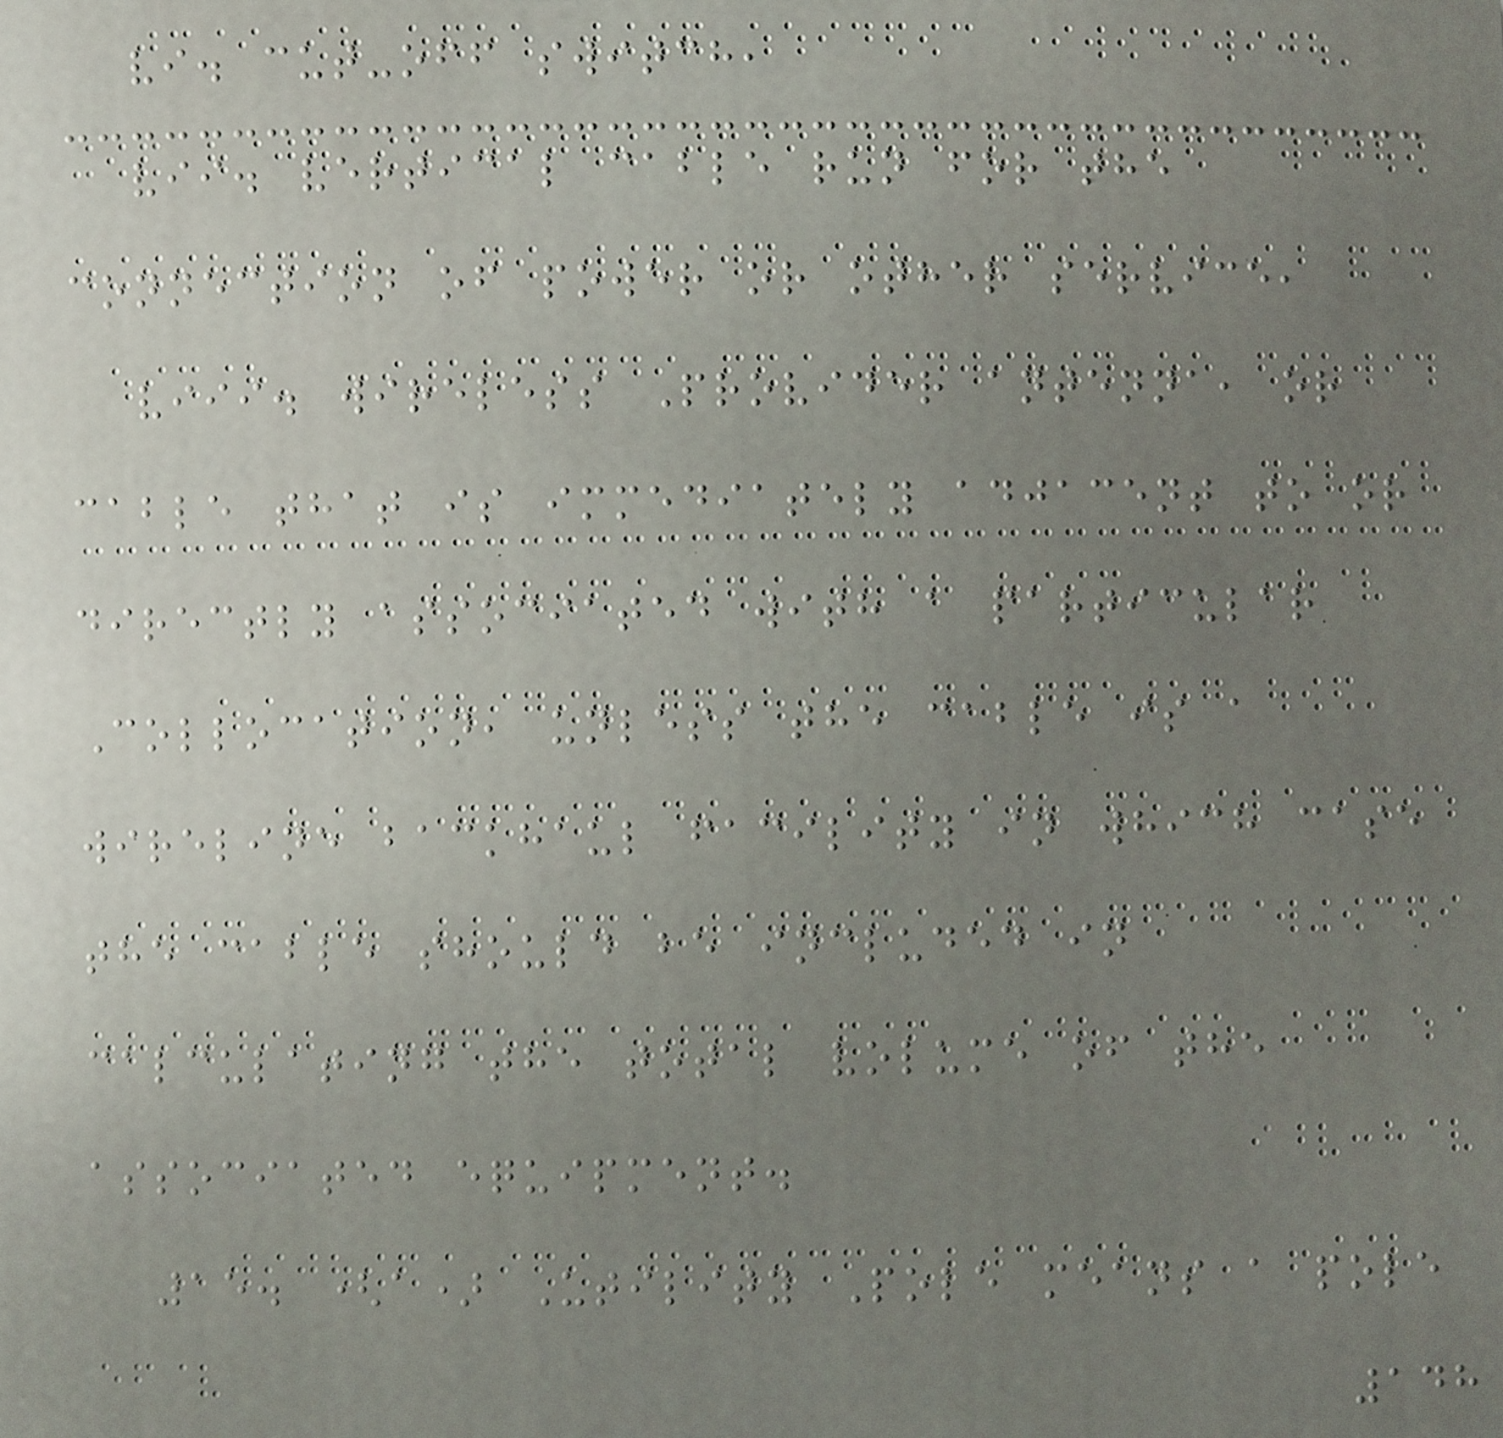vi. cut-off switch,
vii. vertical cable run for the
connection of power or other service,
viii. wireless Provider antenna, or
cable that is immediately adjacent to or
directly associated with a particular
Collocation, unless the cable is a
wireline backhaul facility in which case
the cable should be included in
calculating the total volume of the
associated equipment.
15. (a) Utility Pole means a pole
148
